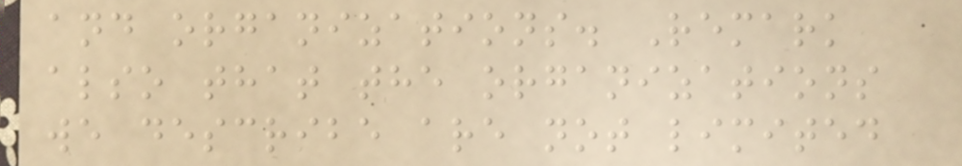and organizations. Remark
also that the organizations
we describe are not limited
